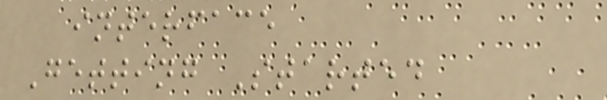interface
Getting Started
